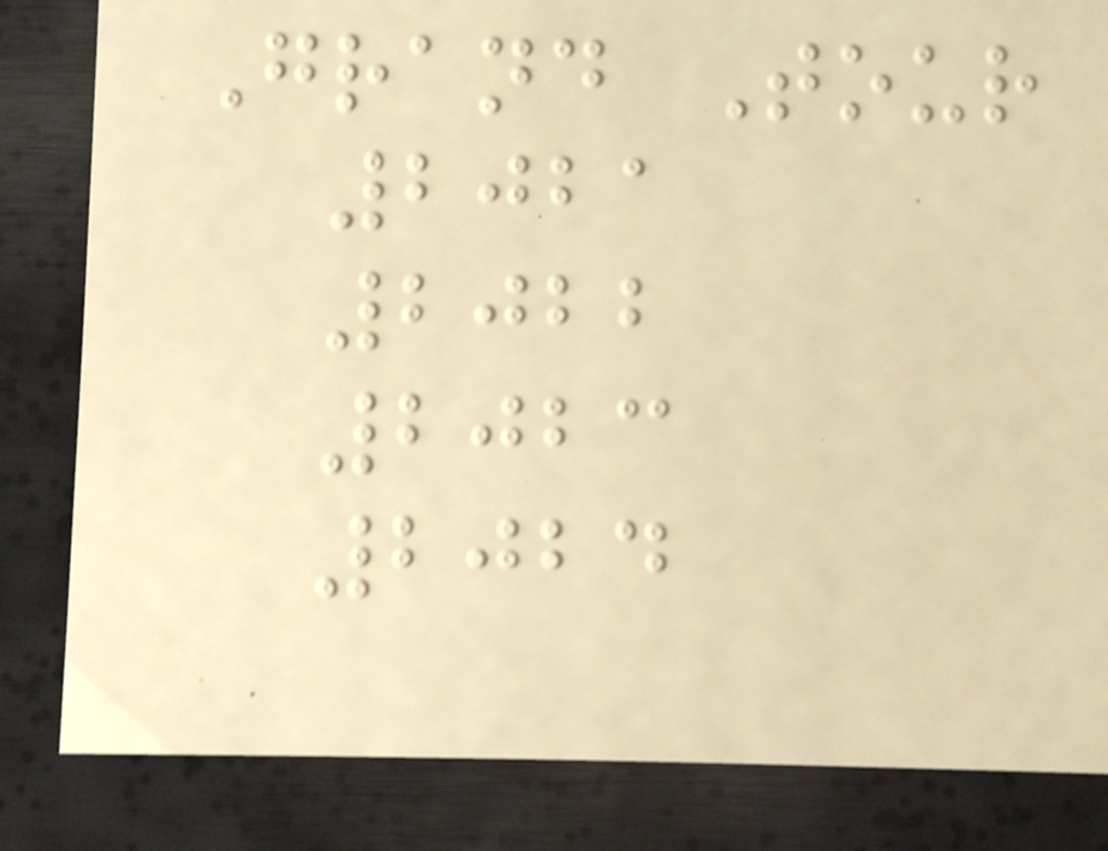Grand Tour
2021
2022
2023
2024
